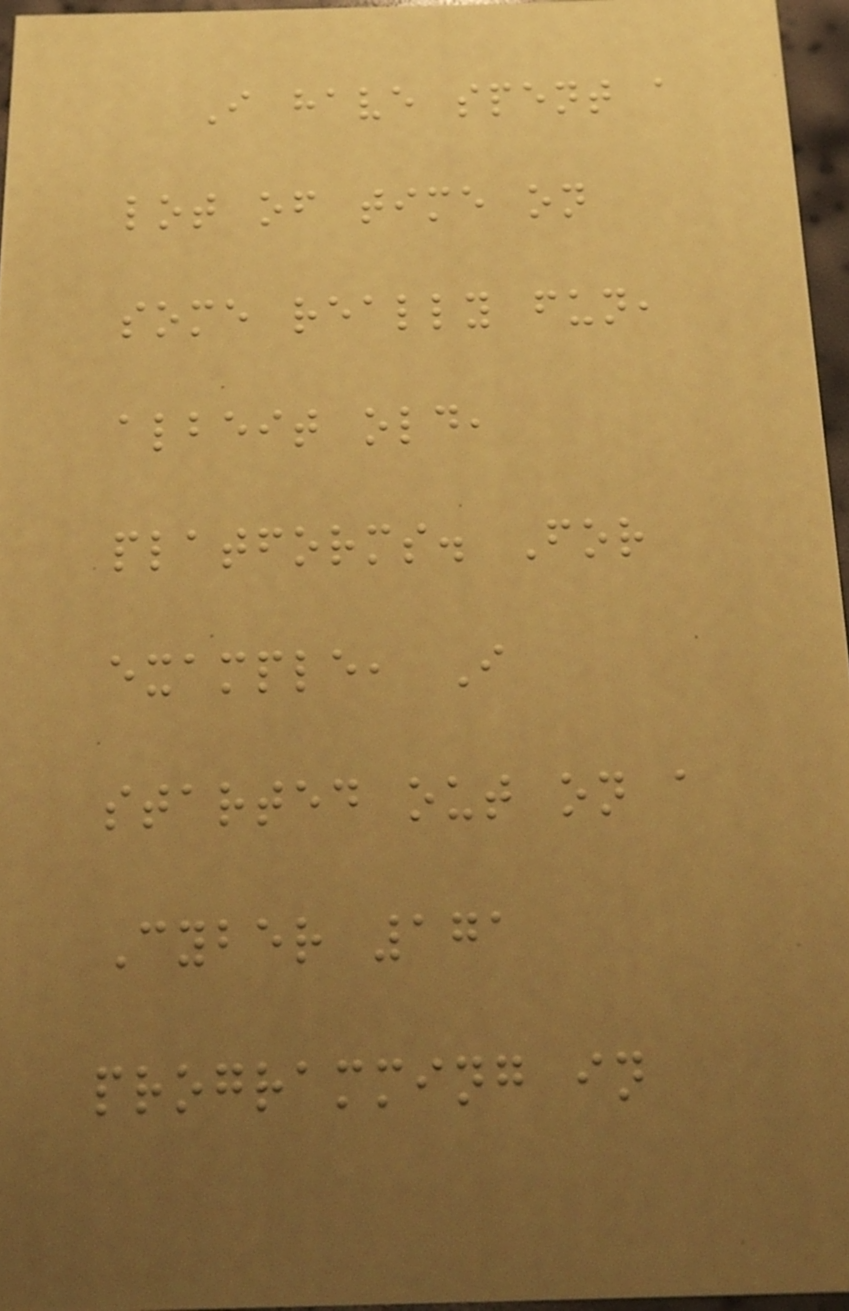I have spent a
lot of time on
some really fun,
albeit old,
platforms. For
example, I
started out on a
Cyber 171
programming in
